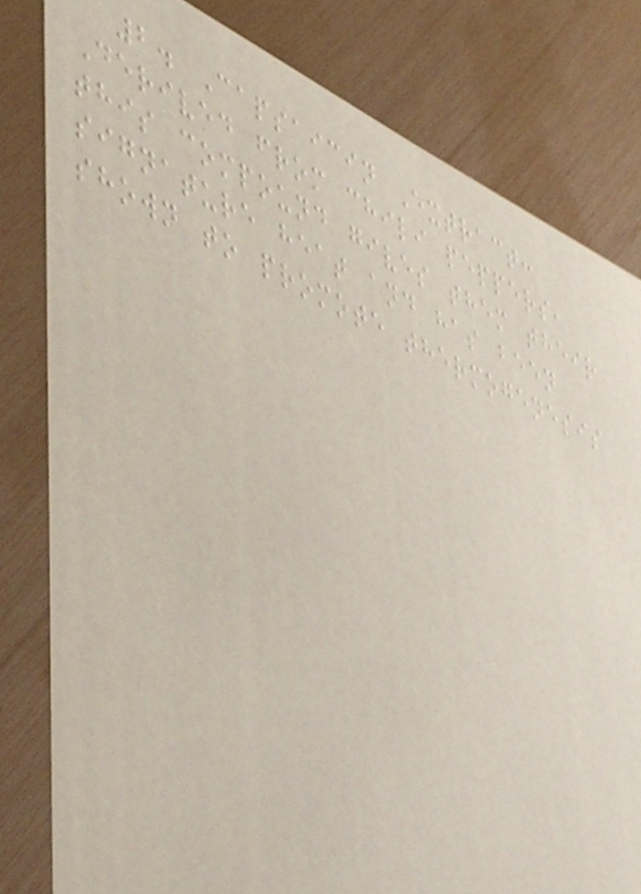2. Capsaicin Extract:
Derived from chili peppers,
this compound gives them their
signature heat and has been
shown to promote thermogenesis
